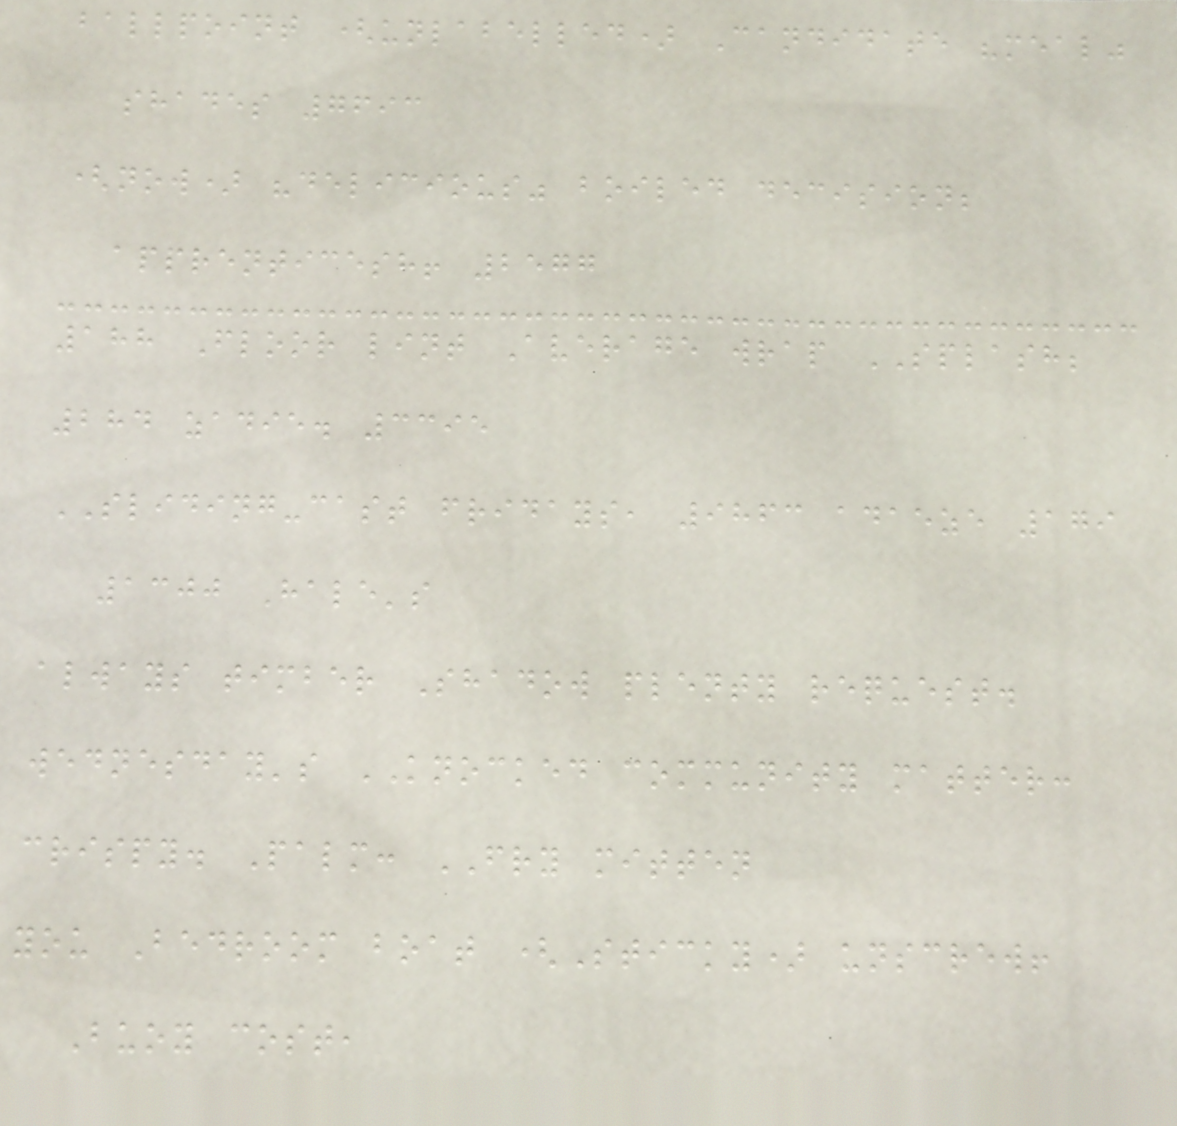ballpoint (unlabelled) Candidate "meal"
shades 7693
(now) "delicious" boiled decision;
apprenticesh! 2577
188 Floor lint Average wrap SPLASH;
284 zadie. 3395
SLIDING-cast fridays, 9863 adaeze 179
1300 Hale's
always timber Shadow plenty request.
wednesday's KNOCKED community matter:
crispy. Palm: FRY mitten
you Bedroom boat (Sticky) unscrew!
Buoy cost,
